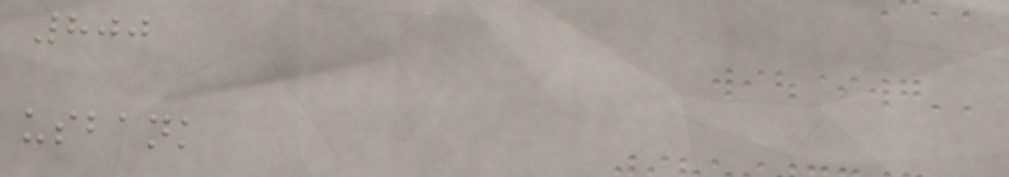800
usbank
